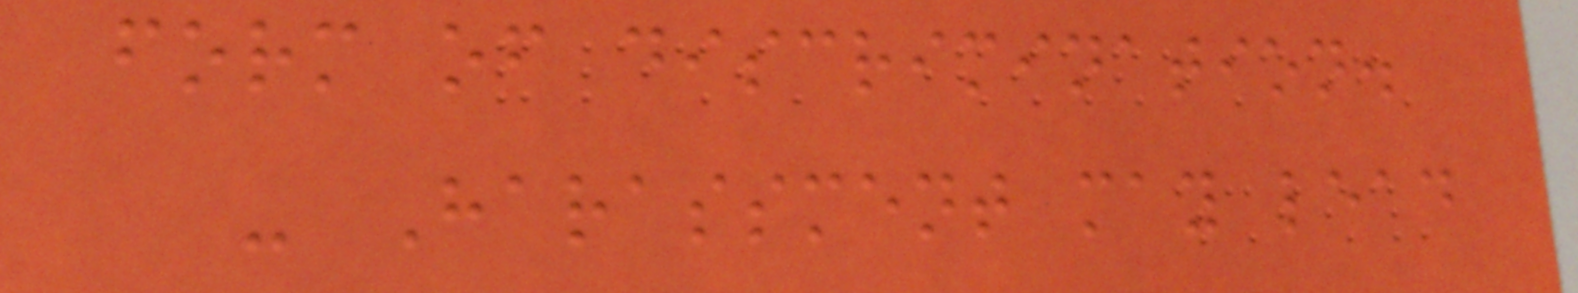form of discrimination.
- Harassment may lead
